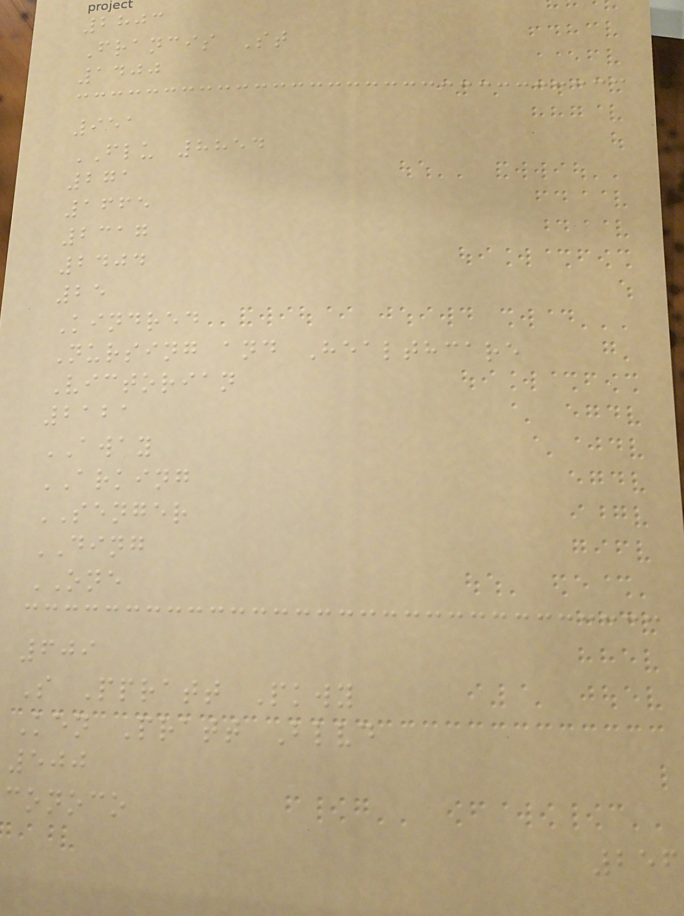2803
Francis St
1400
951
FLU 8854
271
1665
2317
2404
25
Kindred
Nursing and Healthcare
Victorian
2121
AWAY
ARKING
SENGER
DING
ONE
609
S Ppratt Pkwy
Ken Pratt Blvd
500
conoco
256
